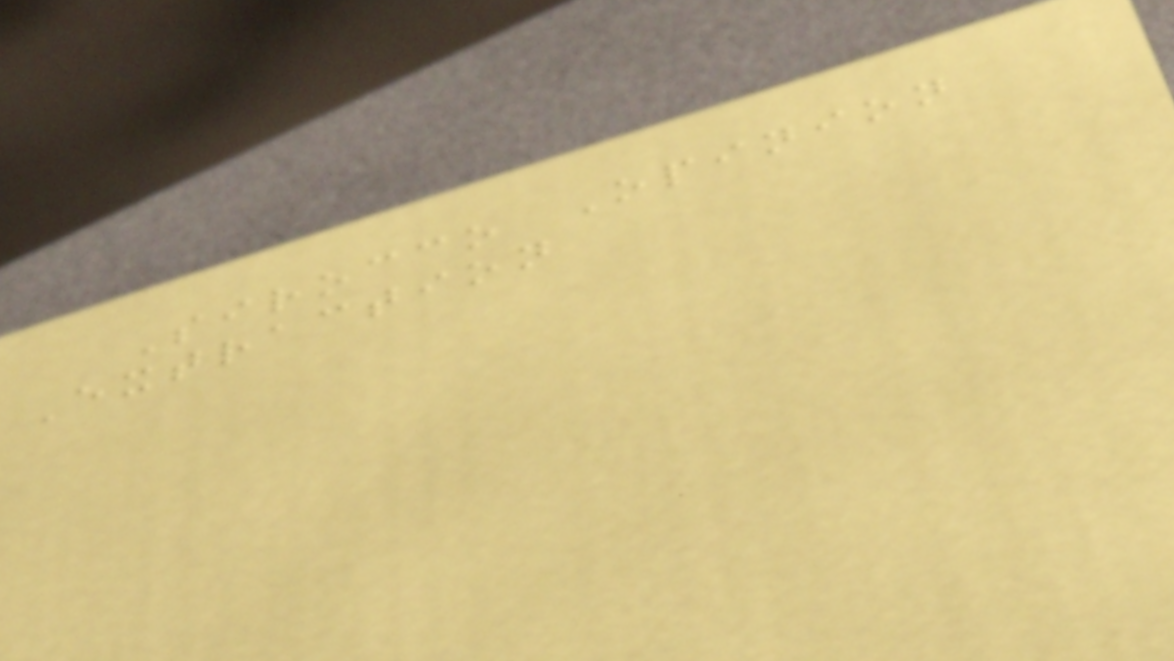Sirocco Opinion
Extraction
